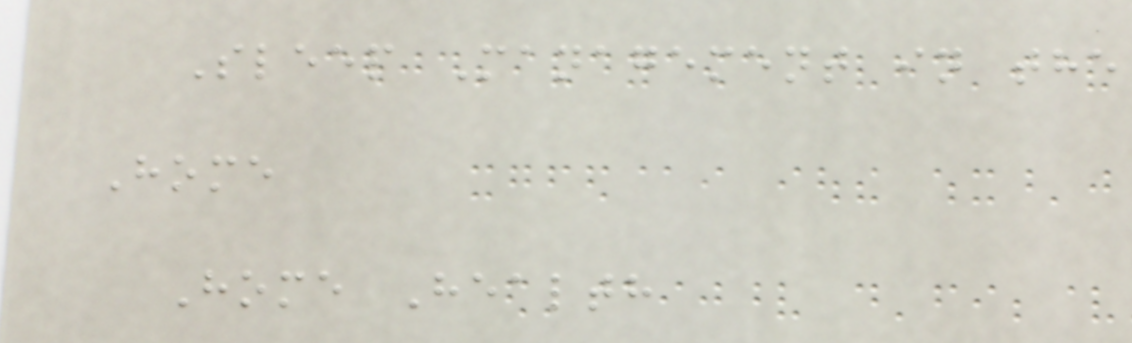Sleep Management in the
Home
Home Health
